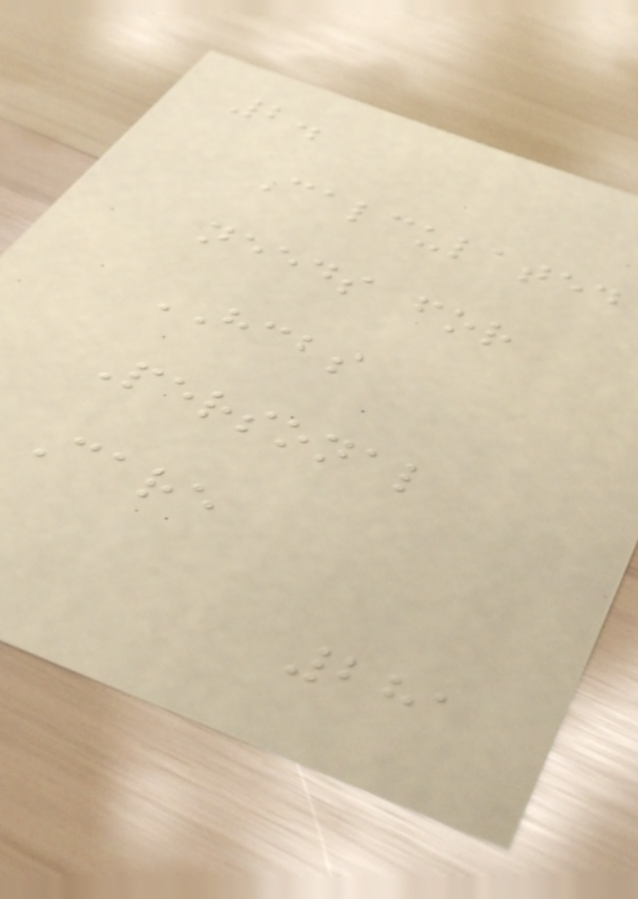2.
Calculated
needs for
HCBS
Personal
Care
281
